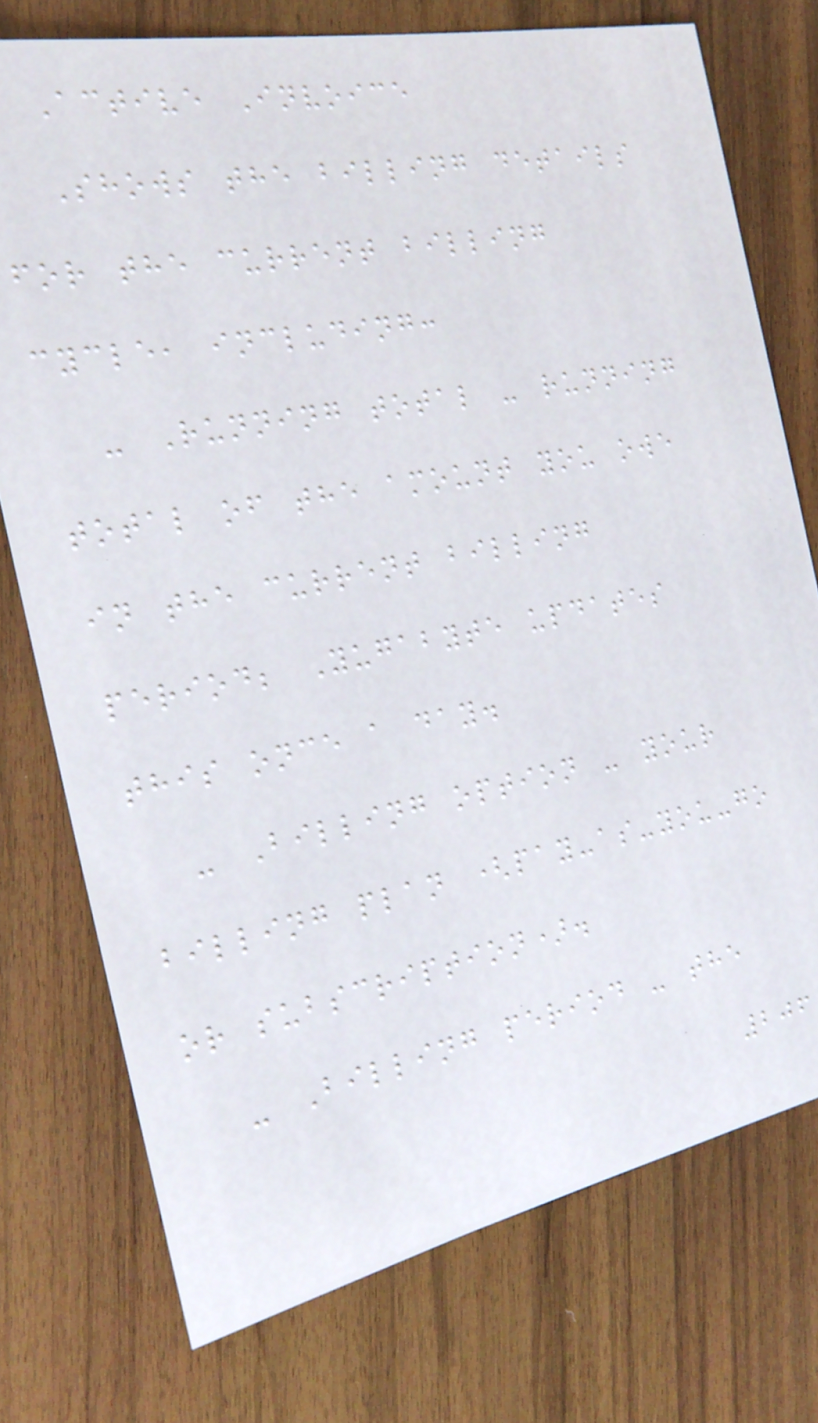Active Invoice
Shows the billing details
for the current billing
cycle, including:
- Running total - running
total of the amount you owe
in the current billing
period; Yugabyte updates
this once a day.
- Billing option - your
billing plan (pay-as-you-go
or subscription).
- Billing period - the
206
